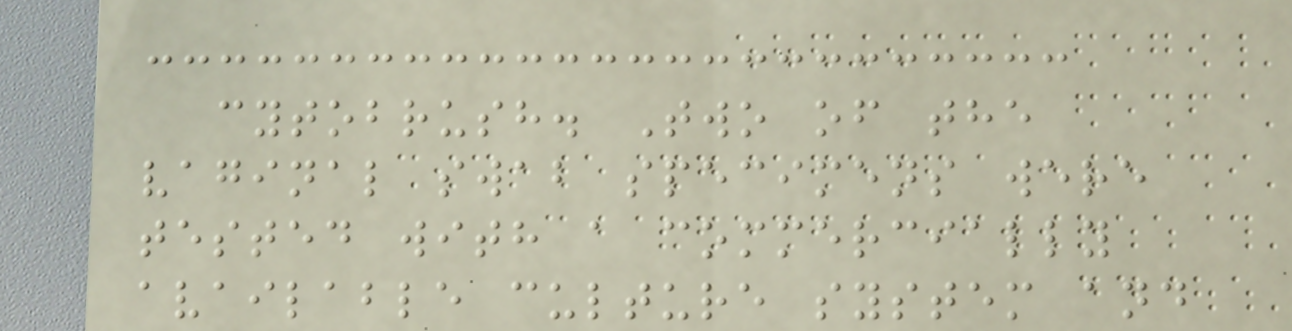cytobrush. Two of the
vaginal swab specimens were
tested with a commercially
available culture system and
